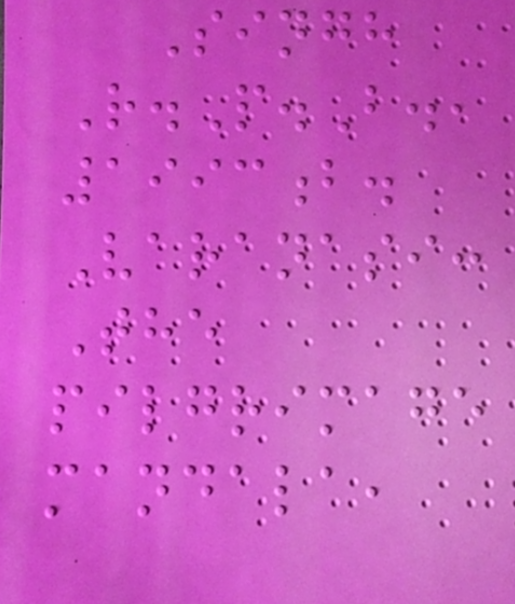Singh
R.P.B.,
1993b.
Varanasi:
The
pilgrimage
mandala,
